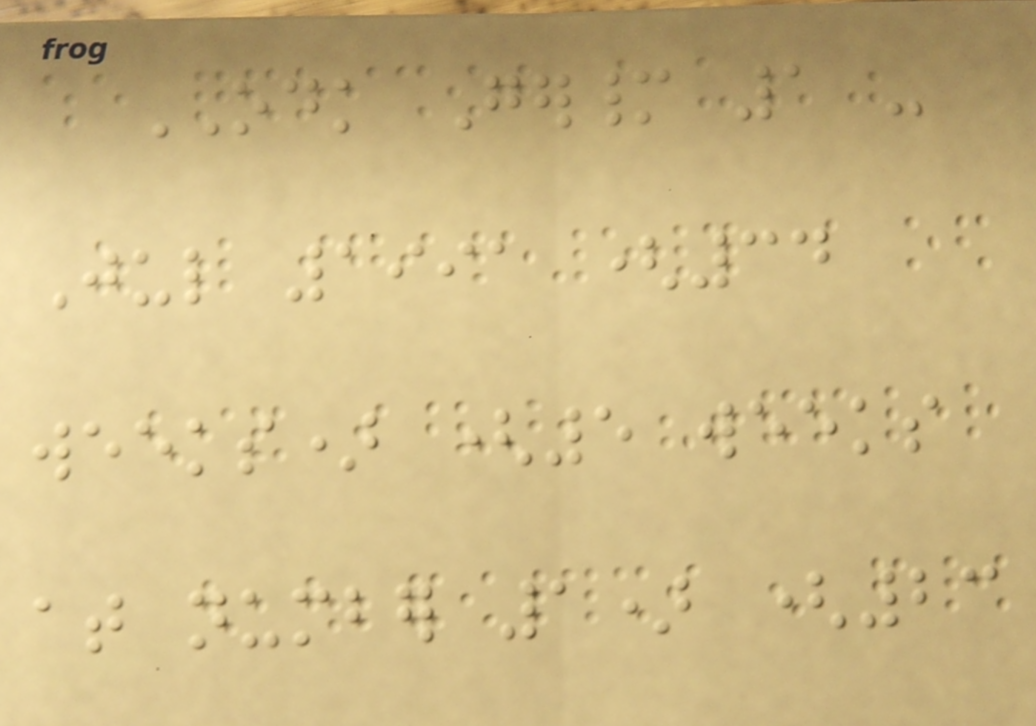ODK Germany 1 -
Jul 1991 (34
weeks) (5 weeks
at number 1) (23
